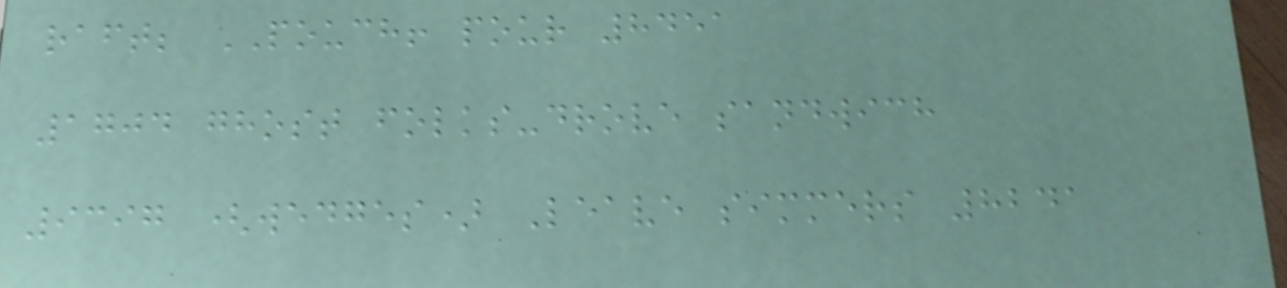raft; POUCH! pour 8451
1704 ghost folks-drove sandwich
9397 (wedges) Leave simmers 8241
